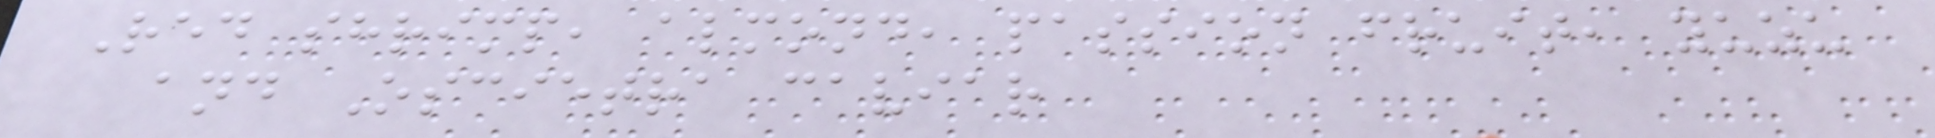Red shrimp, almond, passion fruit, yuzu
and Oscietra caviar
